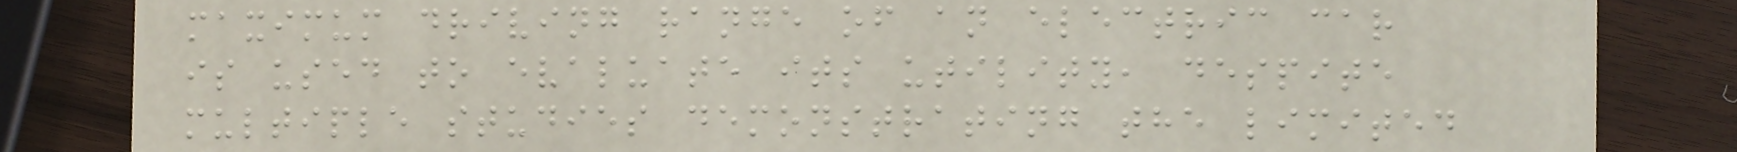maximum driving range of an electric car
is used to evaluate its utility, despite
multiple studies demonstrating the limited
